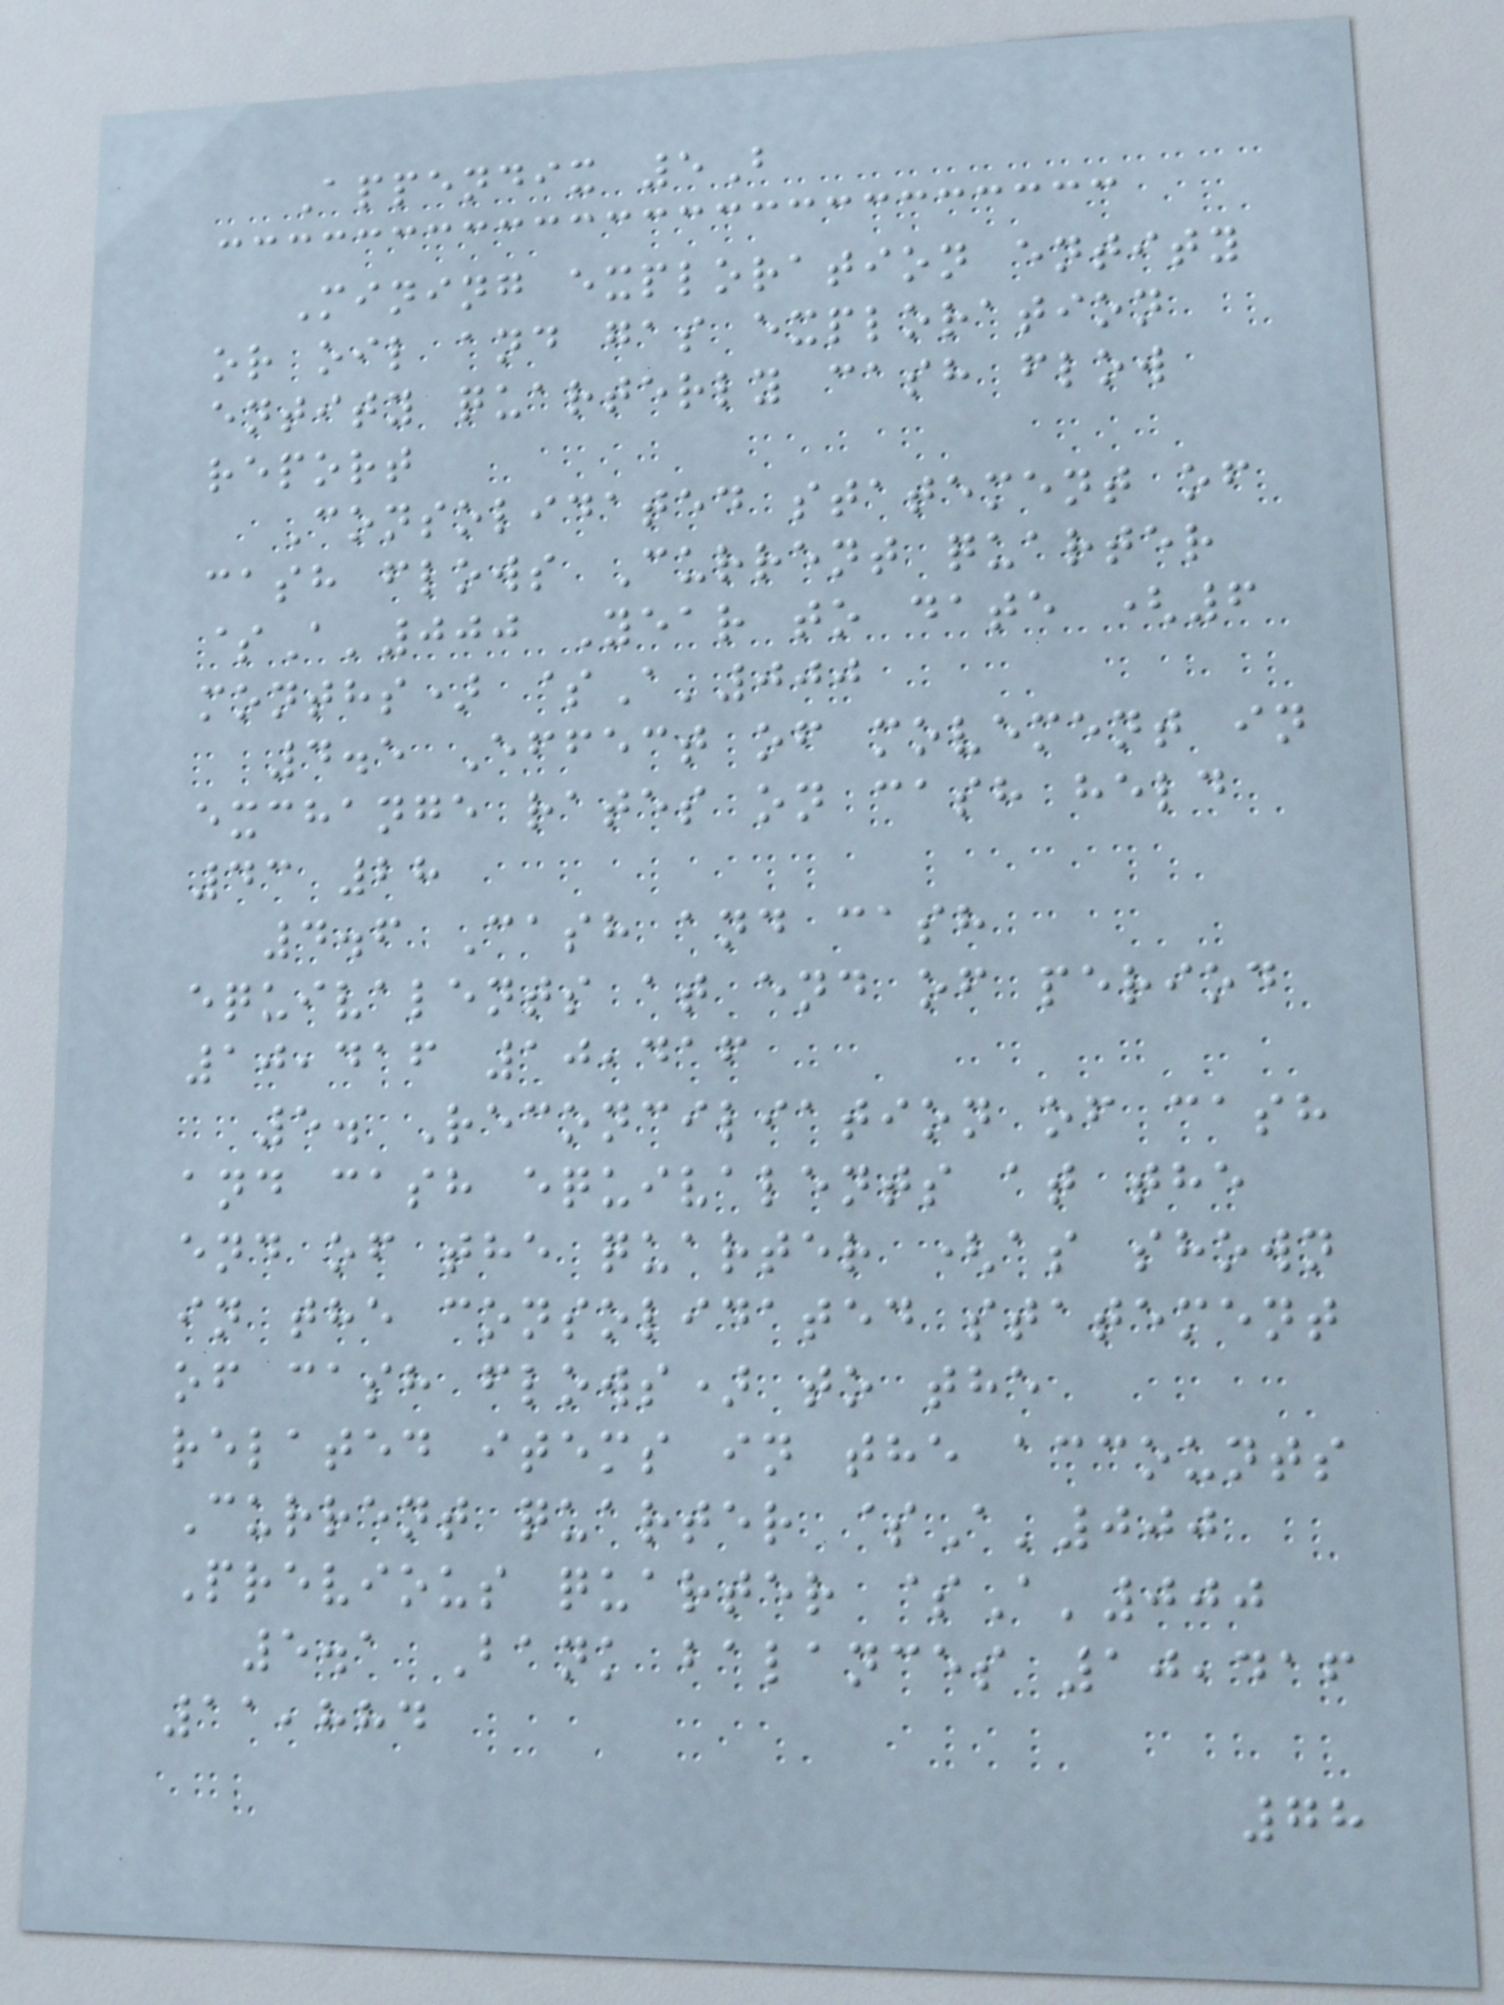Appendix 5B
Mining exploration entity
or oil and gas exploration
entity quarterly cash flow
report
Consolidated statement of
cash flows Current quarter
$A'000 Year to date (6
months) $A'000
4.5 Effect of movement in
exchange rates on cash held
43 28
4.6 Cash and cash
equivalents at end of period
10,416 10,416
5. Reconciliation of cash
and cash equivalents at the
end of the quarter (as shown
in the consolidated statement
of cash flows) to the
related items in the accounts
Current quarter $A'000
Previous quarter $A'000
5.1 Bank balances 10,416
11,884
78
